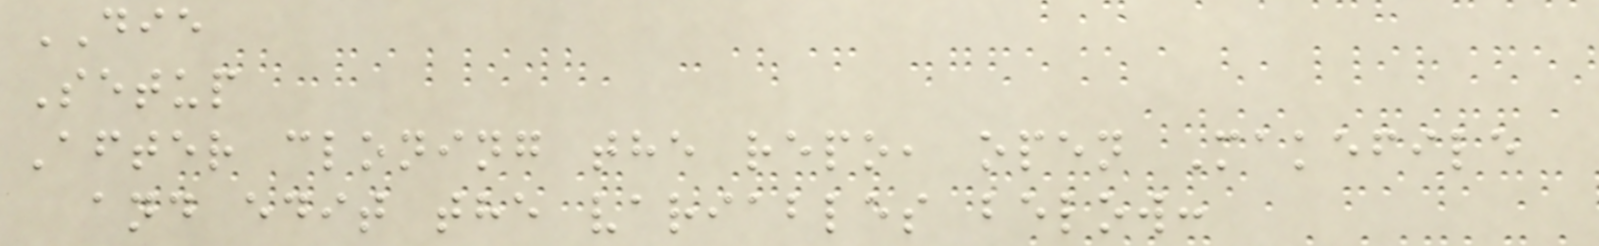DIE
Setup
After cloning the repo, open Makefile
and edit the variables below:
